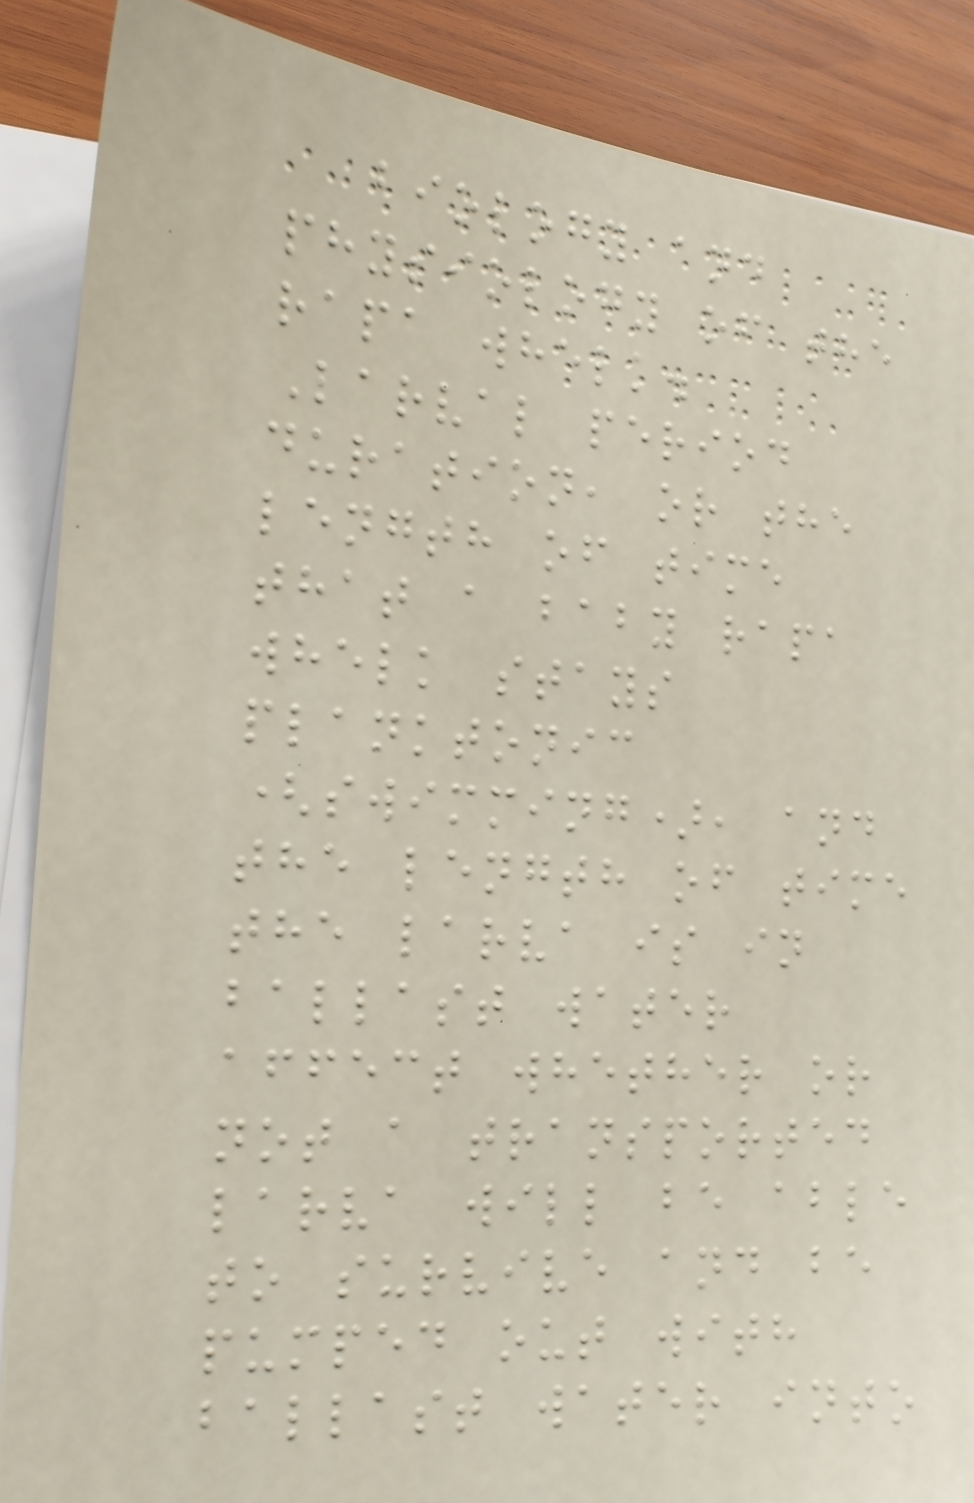biology and
physiology of the
rapa whelk.
Larval period
duration, or the
length of time
that a baby rapa
whelk stays
planktonic
(swimming), and
the length of time
the larva is in
ballast water
affect whether or
not a transported
larva will be able
to survive and be
pumped out with
ballast water into
